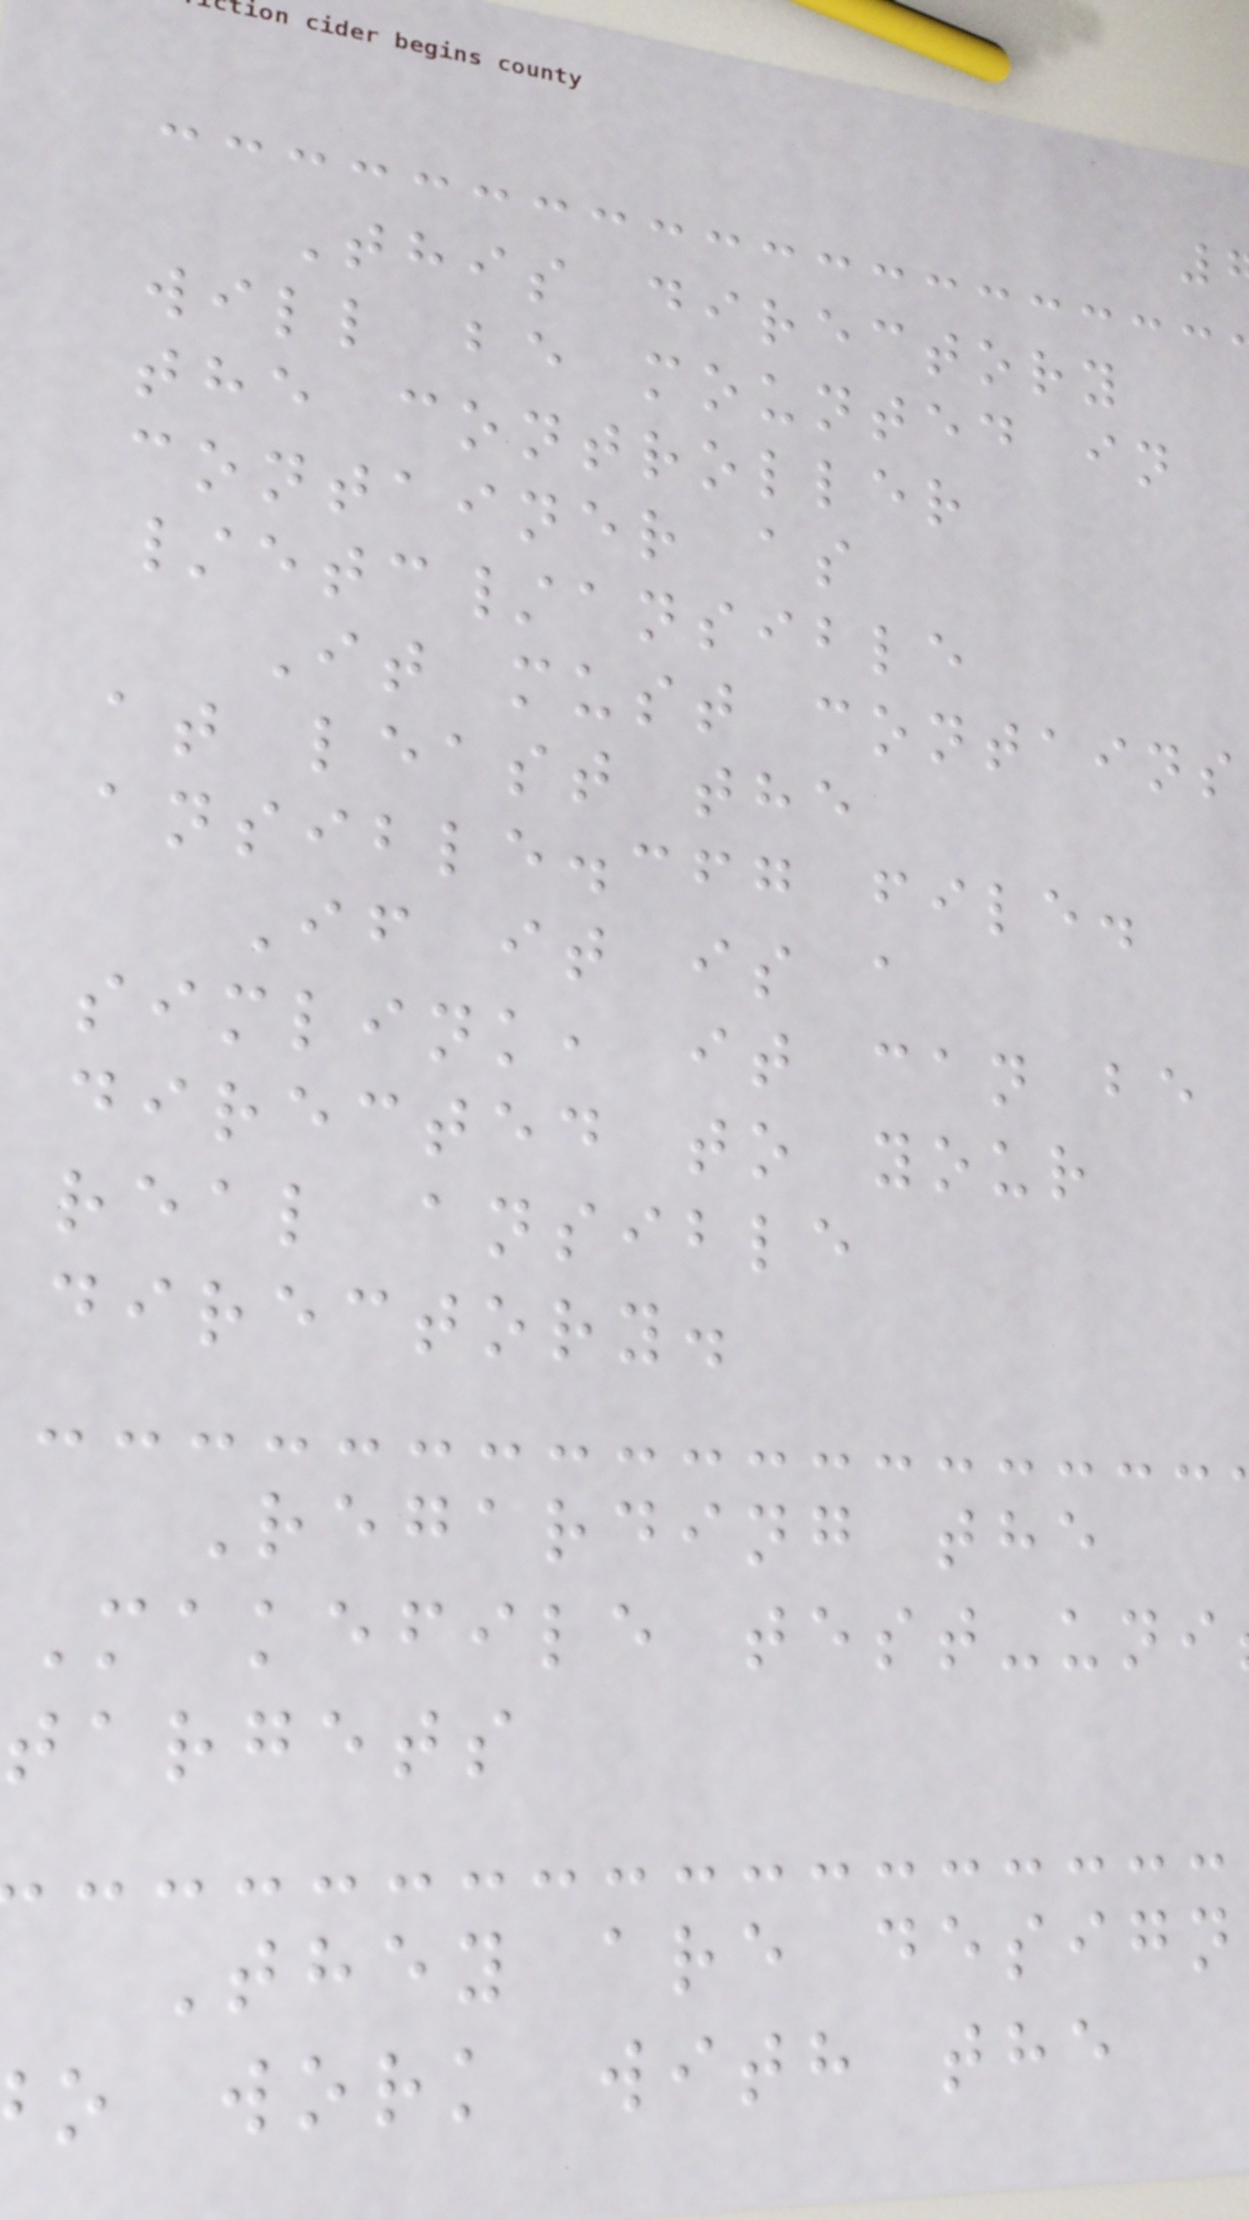This directory
will be mounted in
the controller
container as
/etc/ansible
It must contains
at least the
ansible.cfg file.
If it is a
simlink, it can be
directed to your
real ansible
directory.
Regarding the
Makefile test-uni
targets
They are design
o work with the
